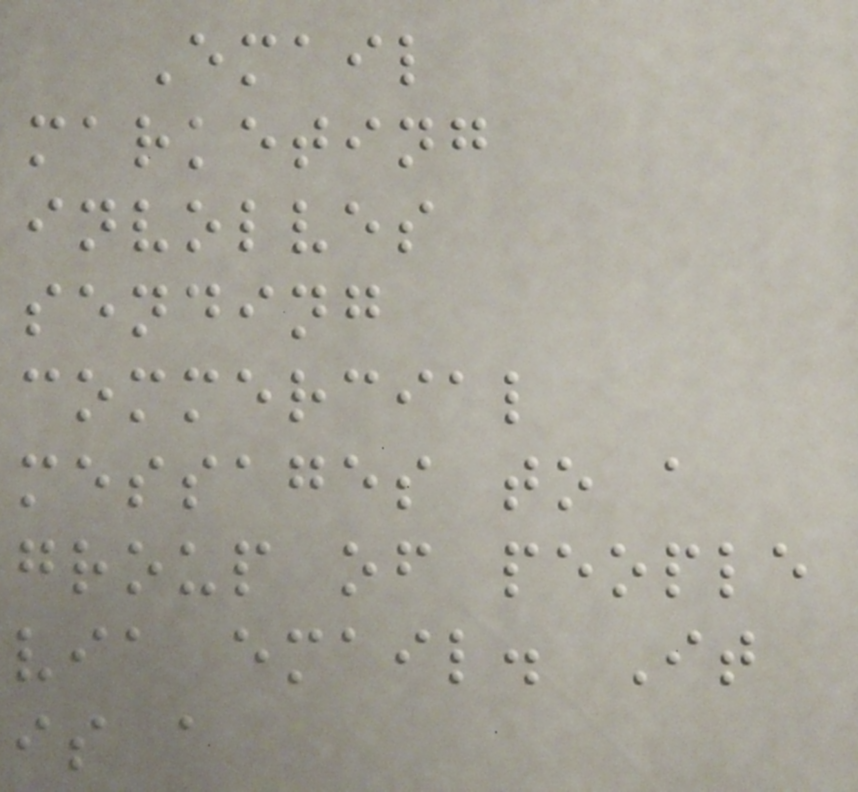Email
marketing
involves
sending
commercial
messages to a
group of people
via email. It
is a
